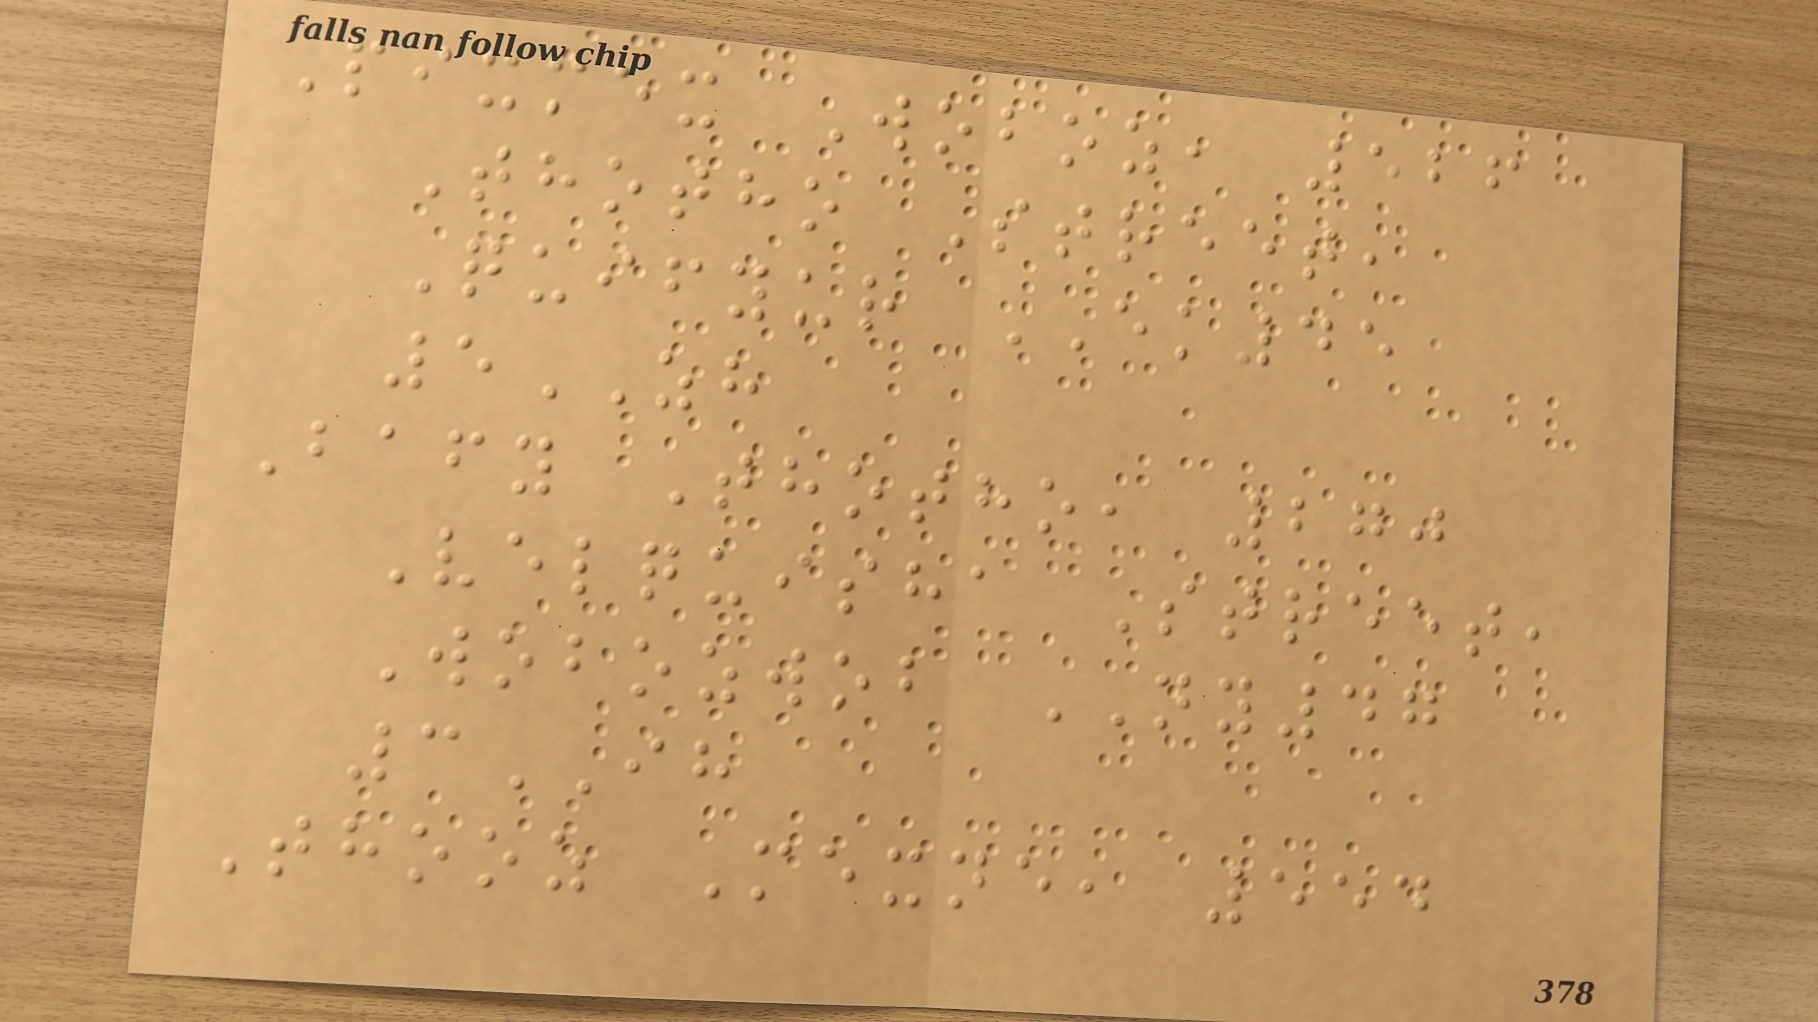Pixmex Woboz, 526
Thotho Street,
Quifyur EK45
5ZH
Bafy Thotho, 270
Velquisha Street,
Wobozwob NY47
3IH
Thooz Mexne, 554
